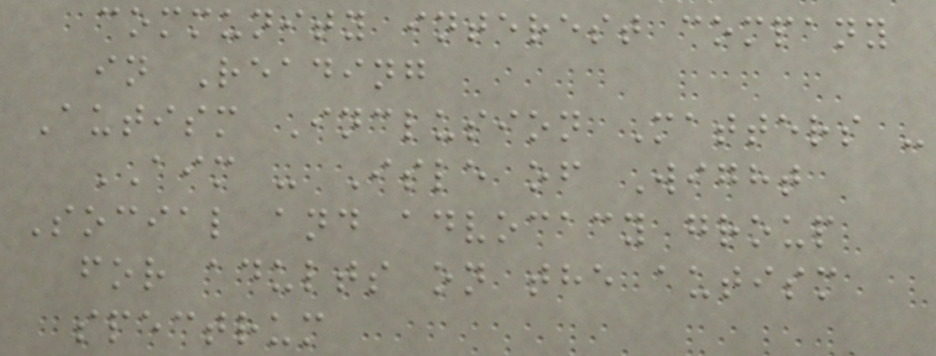community interest company
in Reading
Autism Inclusion Matters -
AIM - Isle of Wight
Social and advocacy group
for adults on the autism
spectrum
